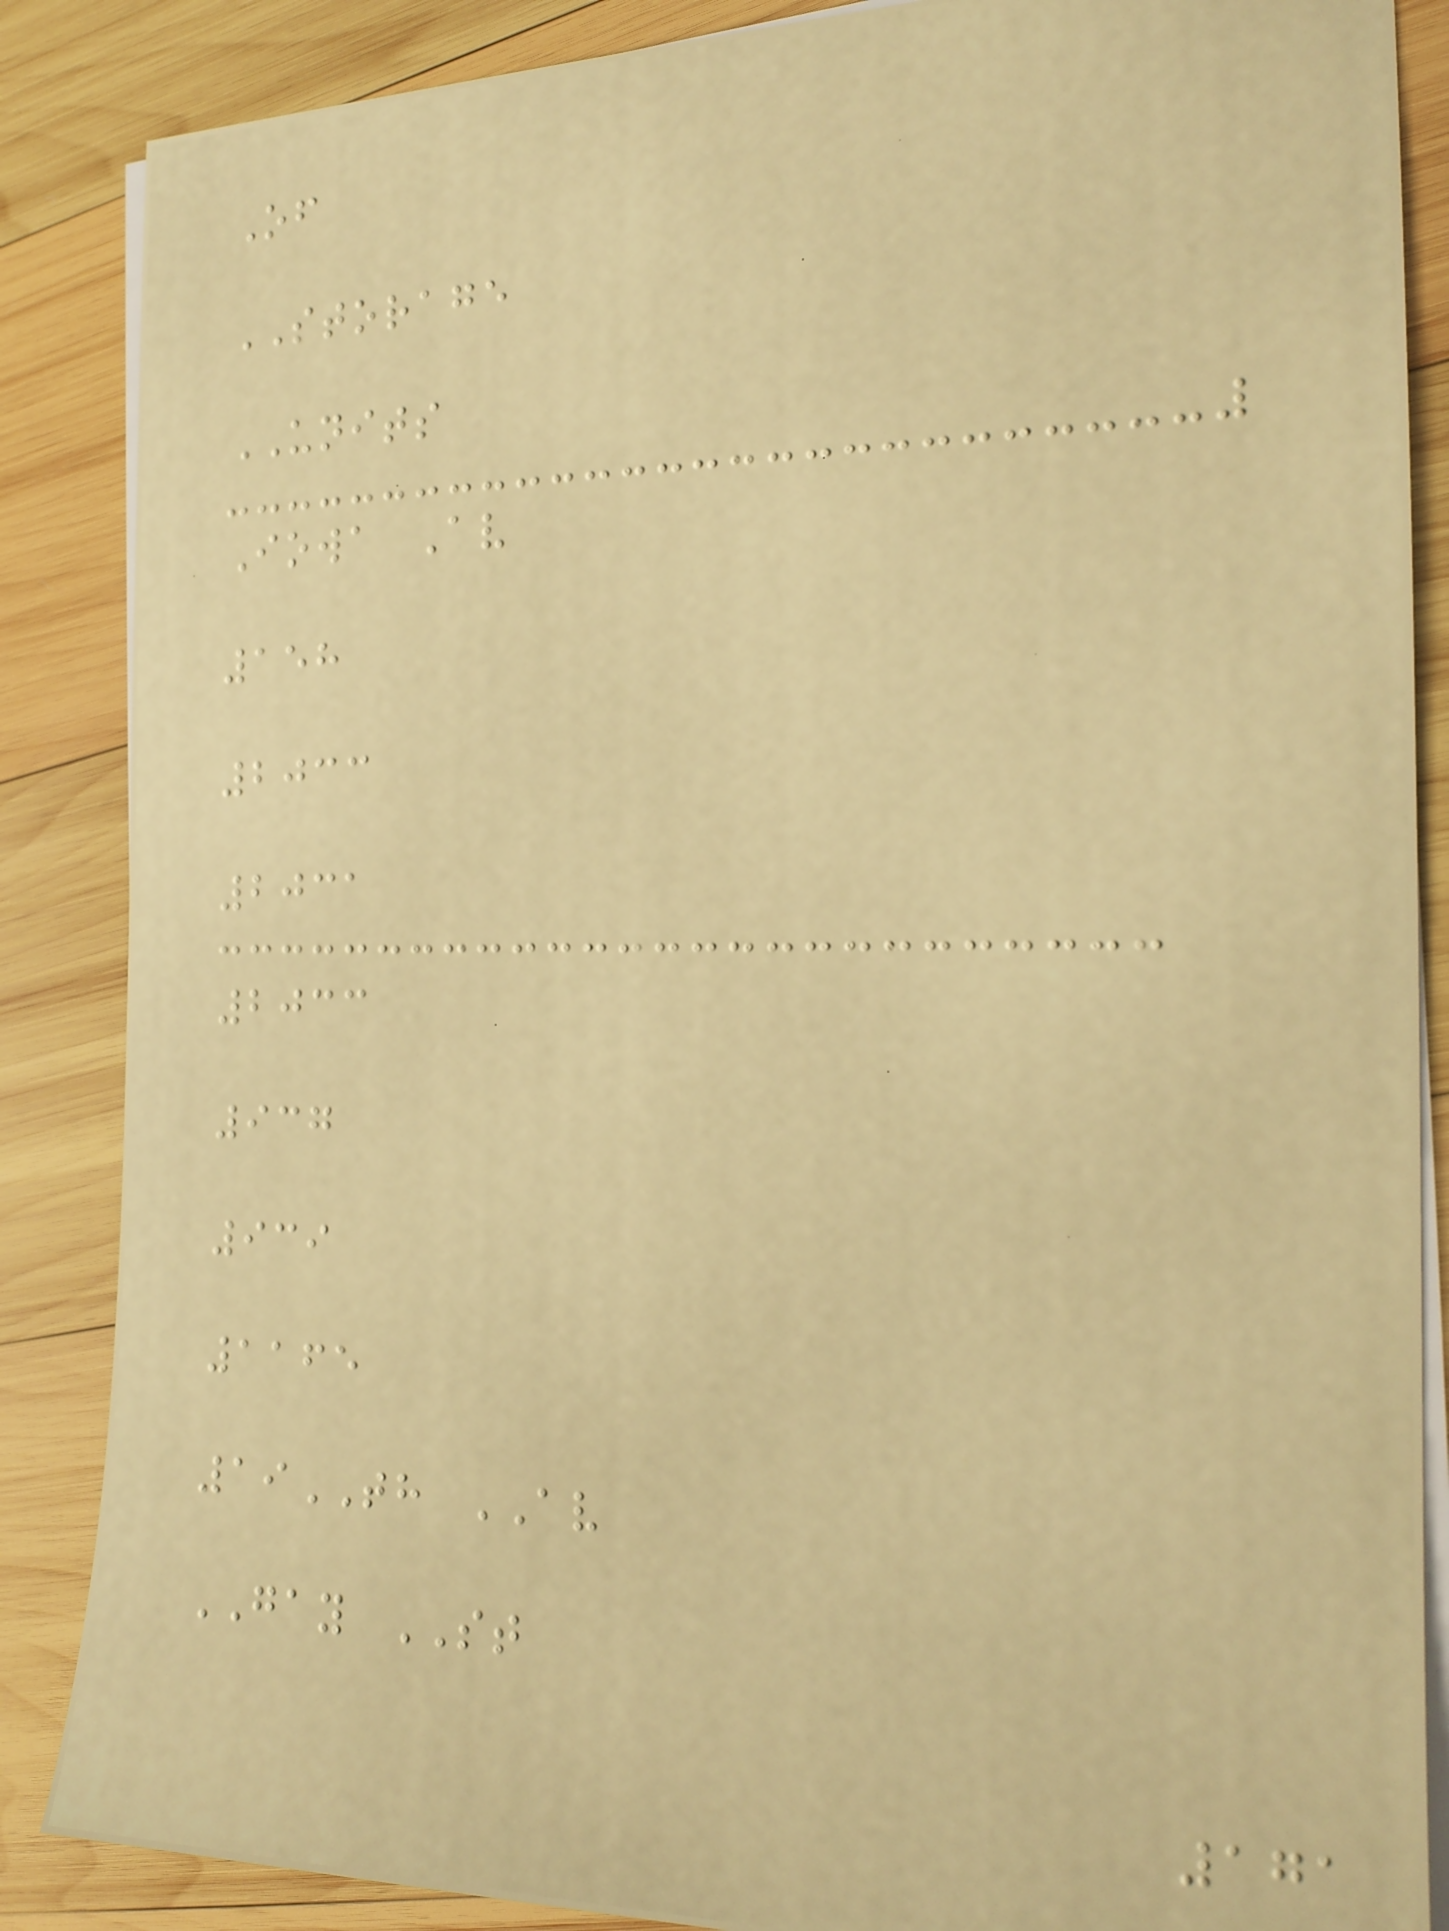Of
STORAGE
UNITS
Iowa Av
158
2033
2031
2033
937
939
1165
19TH AV
GAY ST
171
